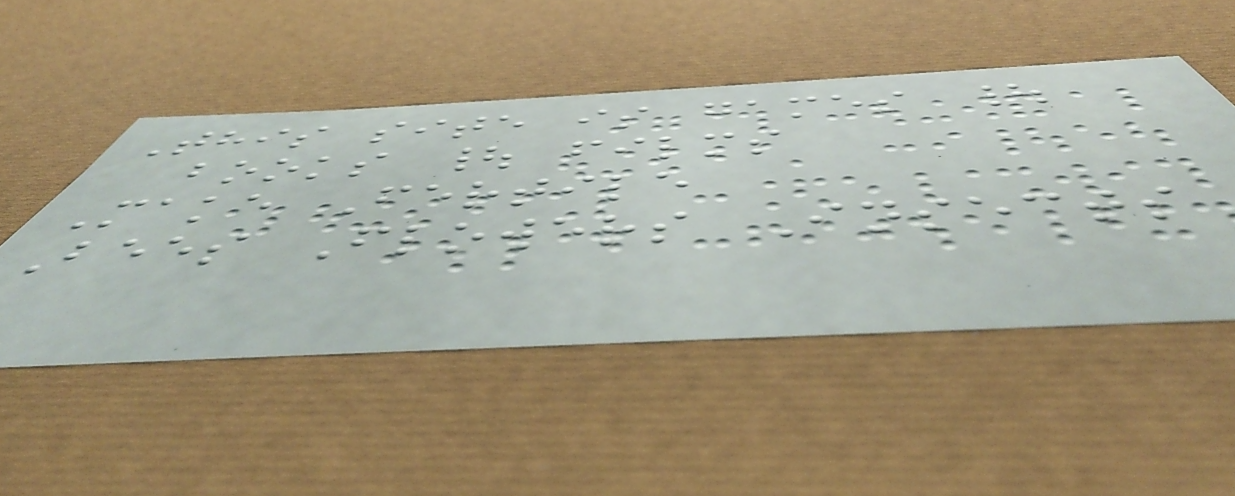This site is games |
books | films
Make Fertile
Bees Flowers Insects
